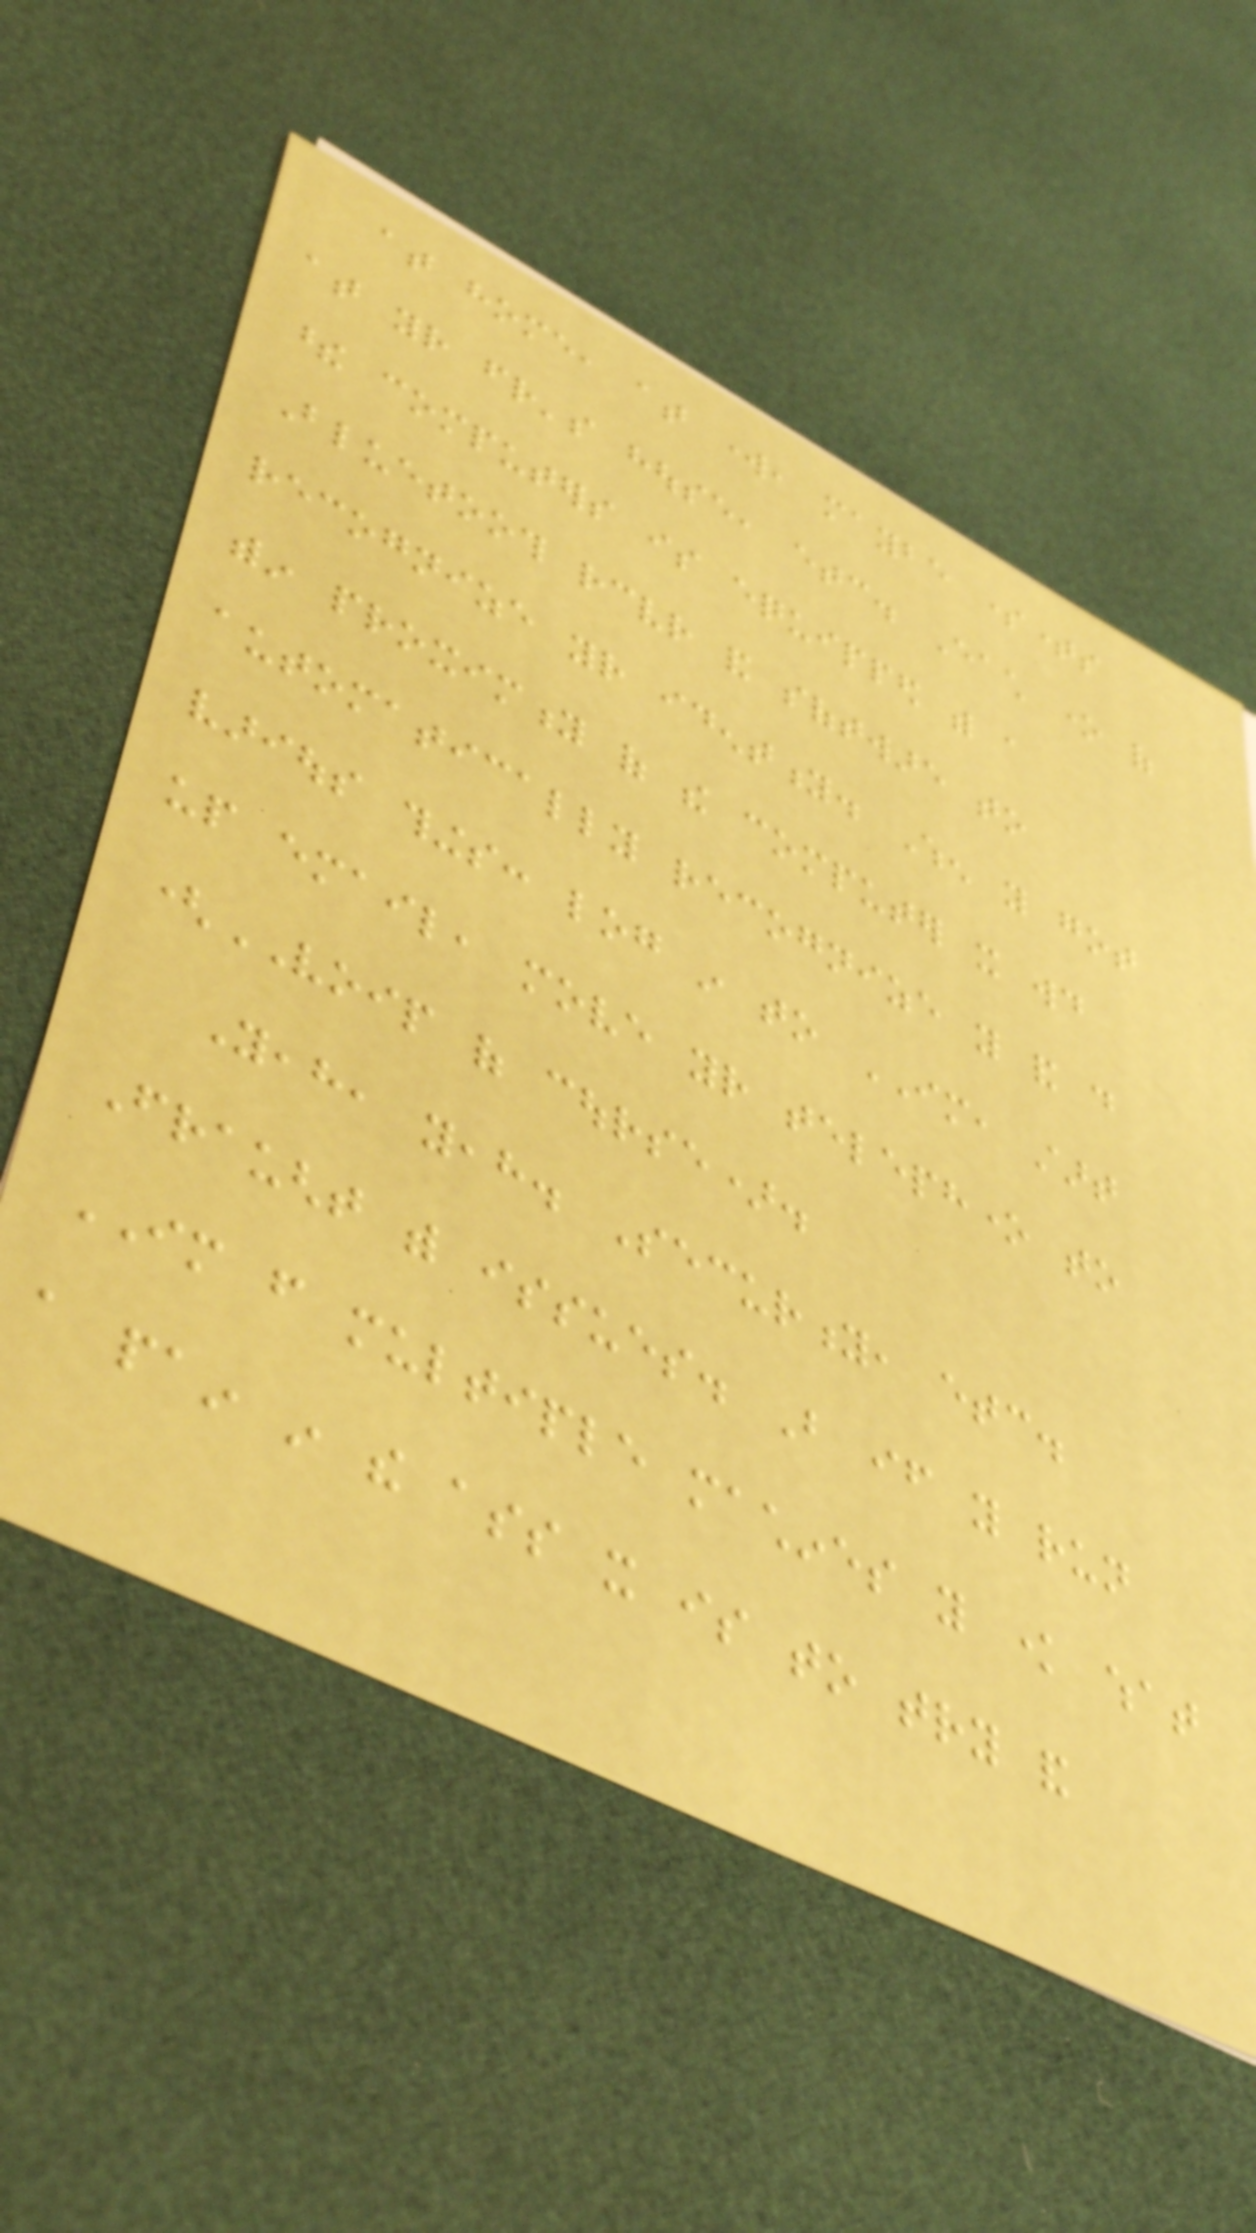at home, at work, maybe sometimes
at your friend's house, etc. Each one of
these computers is equipped with a
Bluetooth receiver and software to
recognize your identity. When you got
within proximity of the computer it would
automatically recognize you and do
various things: log in to IM, start
up email, move your telephone to
(VOIP of course).
Yeah, yeah. Security, etc.
Fraught with issues. But if you run
IM from multiple machines you know what
a pain in the ass it is to try and
